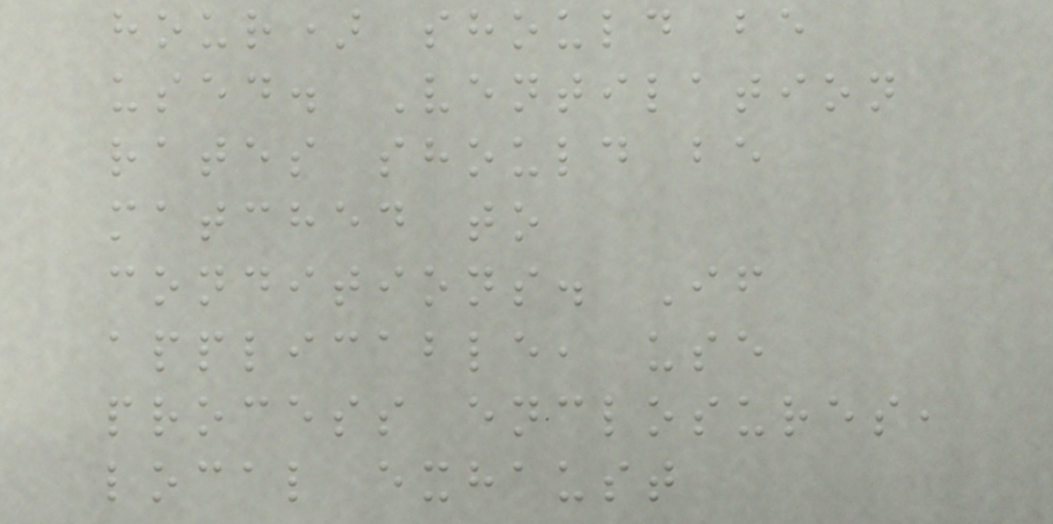hour) should be
used. Ventilation
rates should be
matched to
conditions. If
applicable, use
process enclosures,
local exhaust
